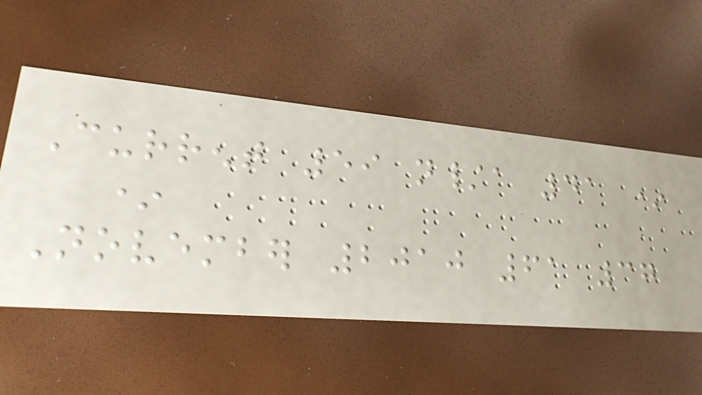Current 59 n/a 41 *
*
November 2010 61 37
